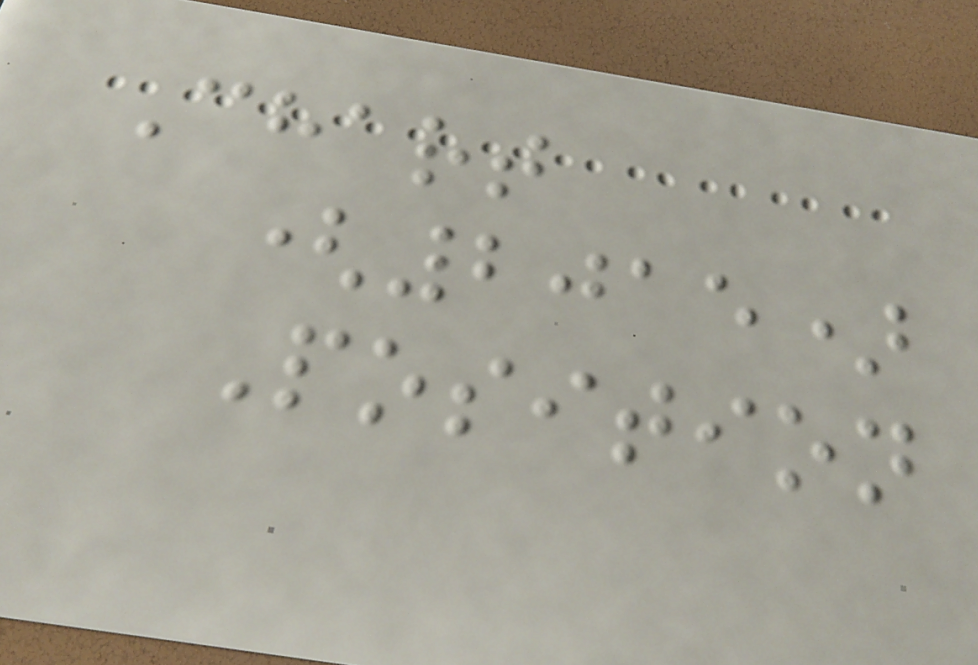Chart
(2015)
Position
